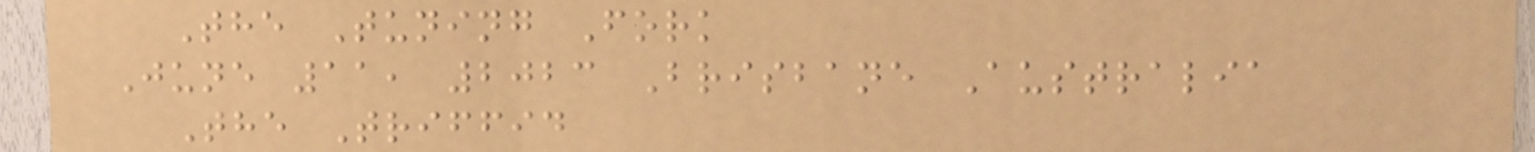The Tuning Fork
June 11, 2023 Brisbane Australia
The Triffid
